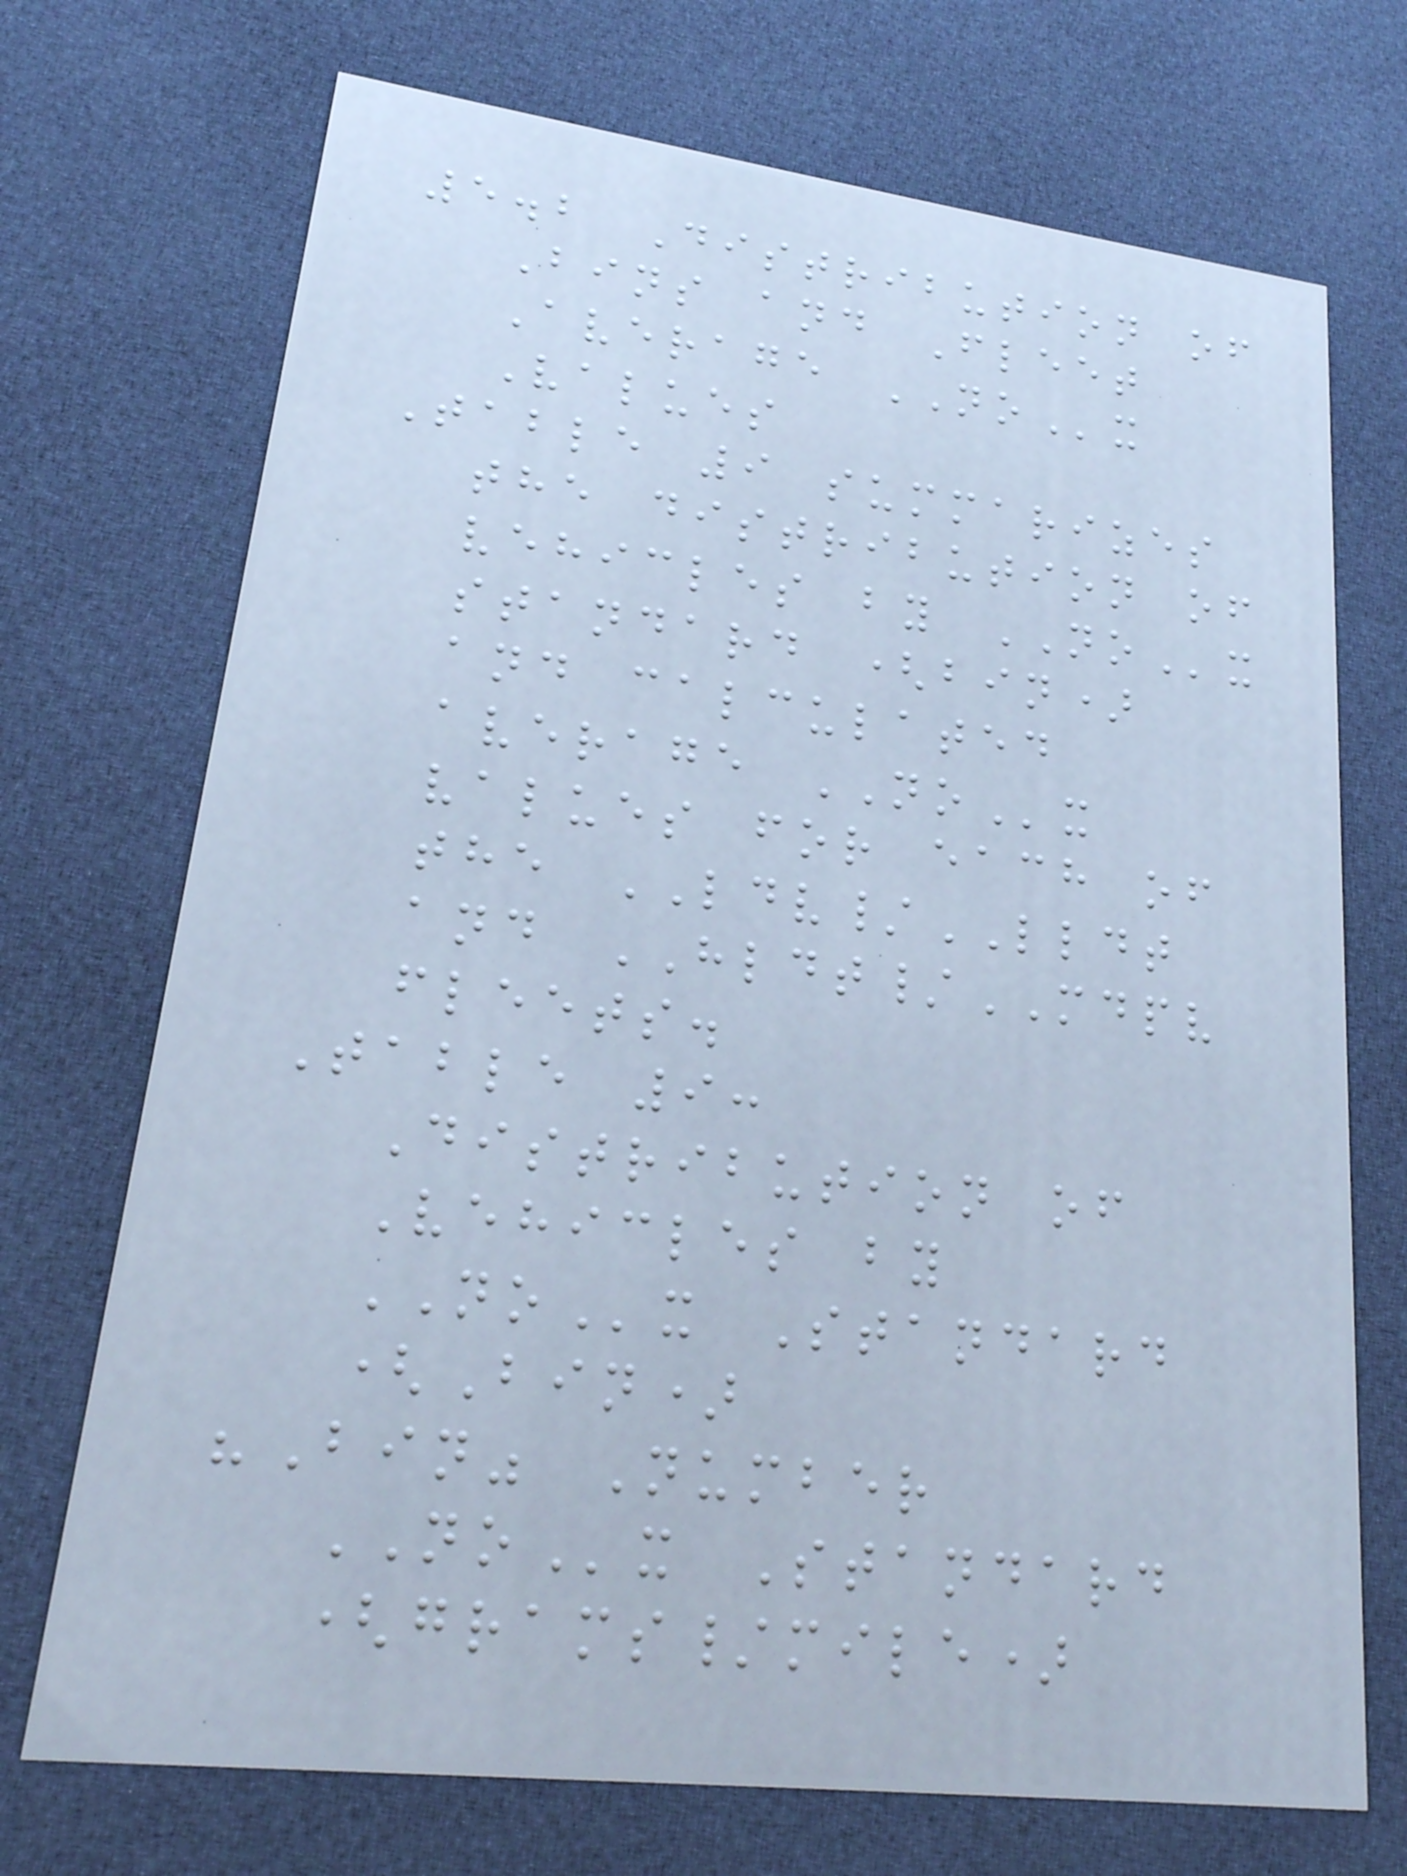5.2 Distribution of
Bins and Fleet
Average NOx
Values
Table 9 summarizes
the distribution of
vehicles by NOx
standard (bin)
and calculated
average NOx
values for each of
the LDV/LLDT
and HLDT/MDPV
fleets.
Table 9:
Distribution of
Vehicles by
NOx Standard
(Bin)
"Bin" Number
NOx Standard
(grams/mile)
